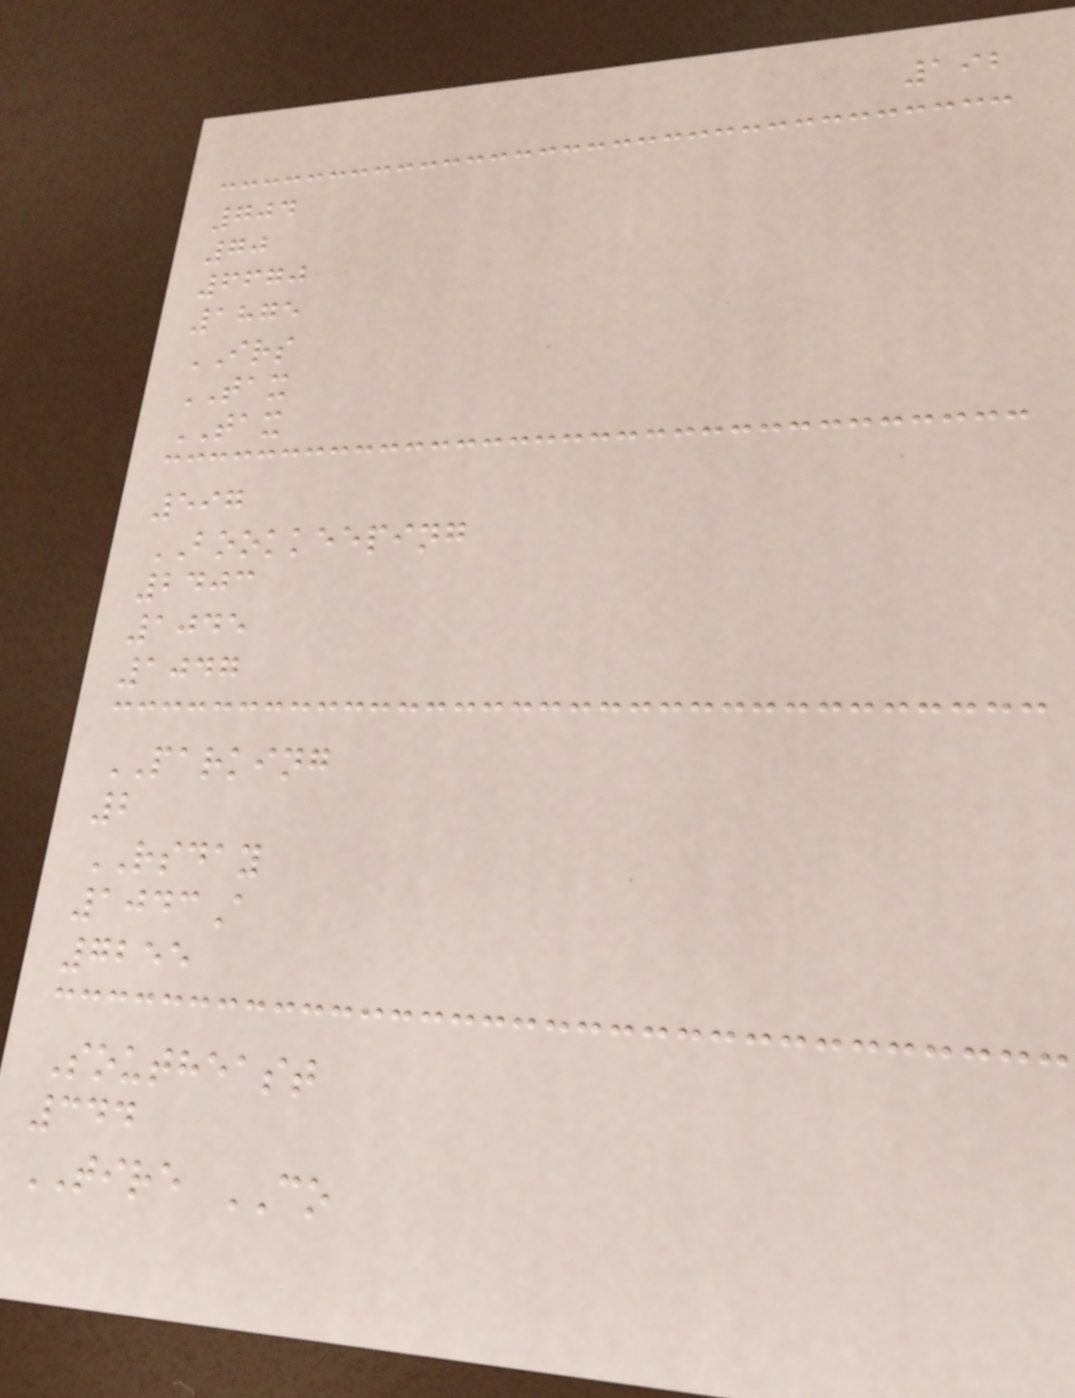192
704
70
6670
1875
IRS
TAX
TAX
597
BOOKKEEPING
2403
1045
1047
PARKING
2
RSDAY
1043A
7255
Southeast
344
TIRE CO
